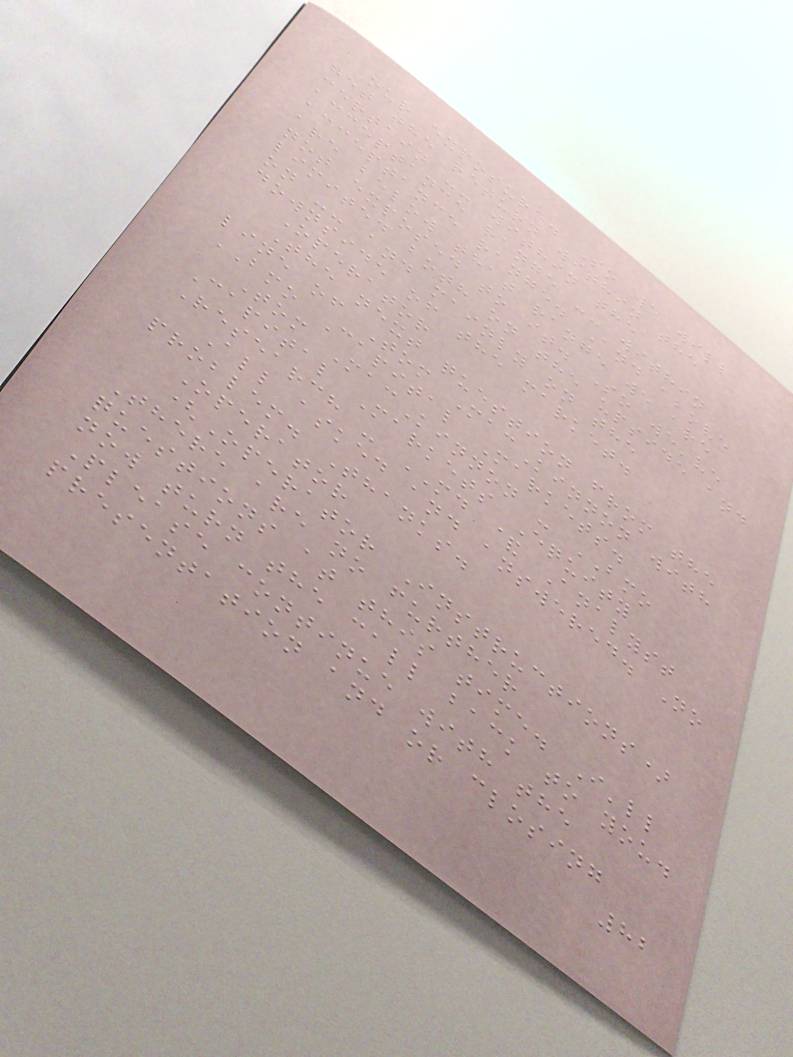our exposure. So we will
get the return within the
certain -- within the
acceptance range -- within
acceptance range. And above
are below that range we are
not exposed to it. So we've
limited both on the upside and
on -- and mainly on the
downside of the market.
Operator
The next question from the
line of Tom MacKinnon with
BMO Capital Markets.
Tom MacKinnon - BMO
Capital Markets Equity
Research - MD & Analyst
All asked and answered. No
problem. Thanks.
Operator
(Operator Instructions)
There are no further
questions at this time. I'll
now turn the call back to you.
Please continue with the
presentation and or closing
82
